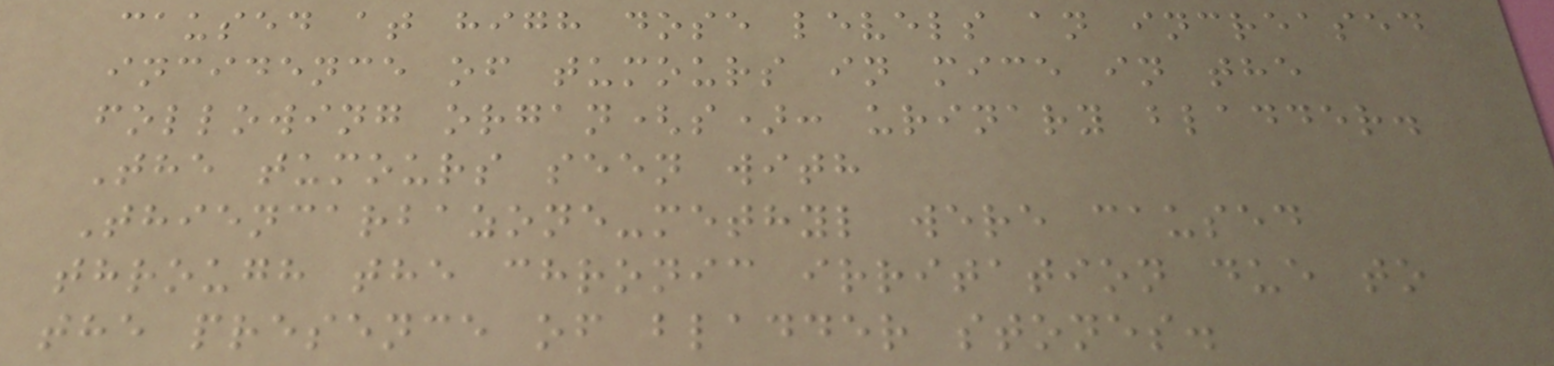caused at high dose levels an increased
incidence of tumours in mice in the
following organ(s): urinary bladder.
The tumours seen with
Thiencarbazone-methyl were caused
through the chronic irritation due to
the presence of bladder stones.
